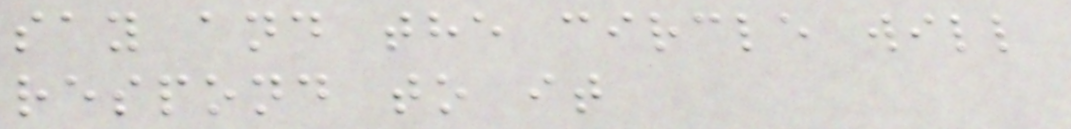say and the circle will
respond to it
